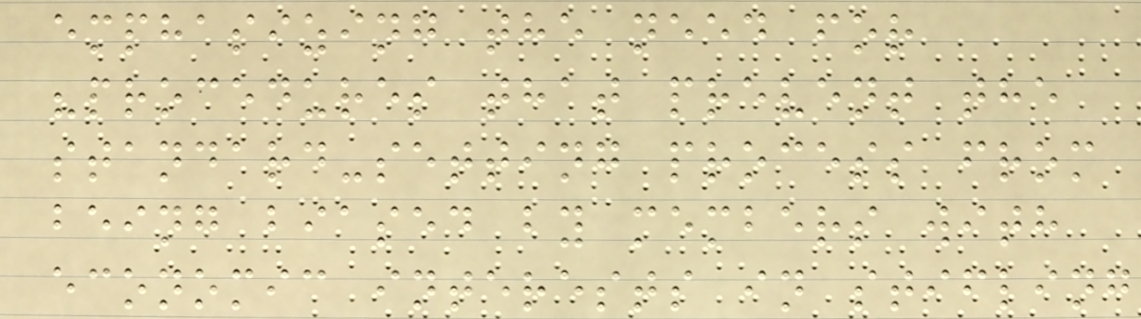emphasizing the need for
"procedures that prevent the
standard-setting process from
being biased by members with
economic interests in stifling
